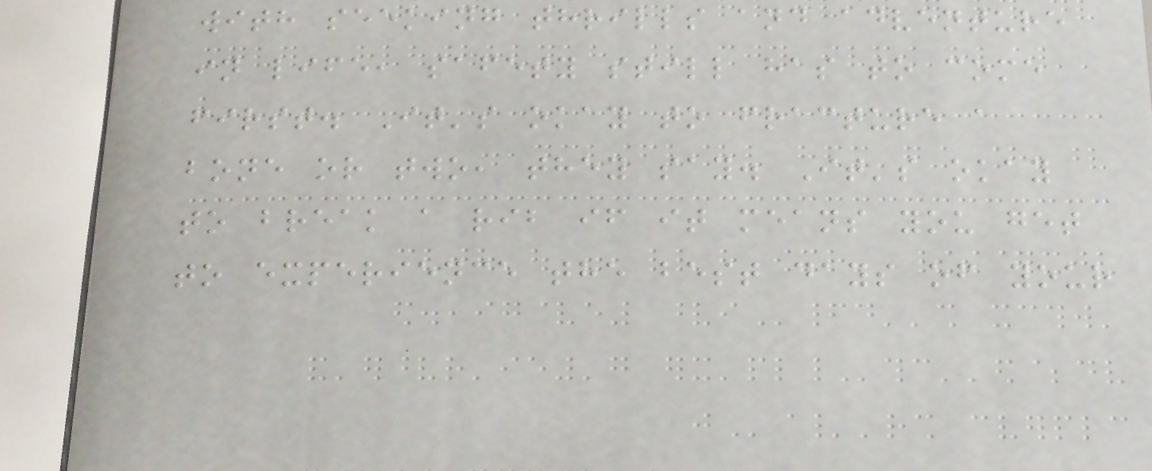with seeking thrills and adventure
in life, safety still has to come
first. It's okay to fracture a
bone or two, they say. It's okay
to break a rib if it means you get
to experience the best days of your
